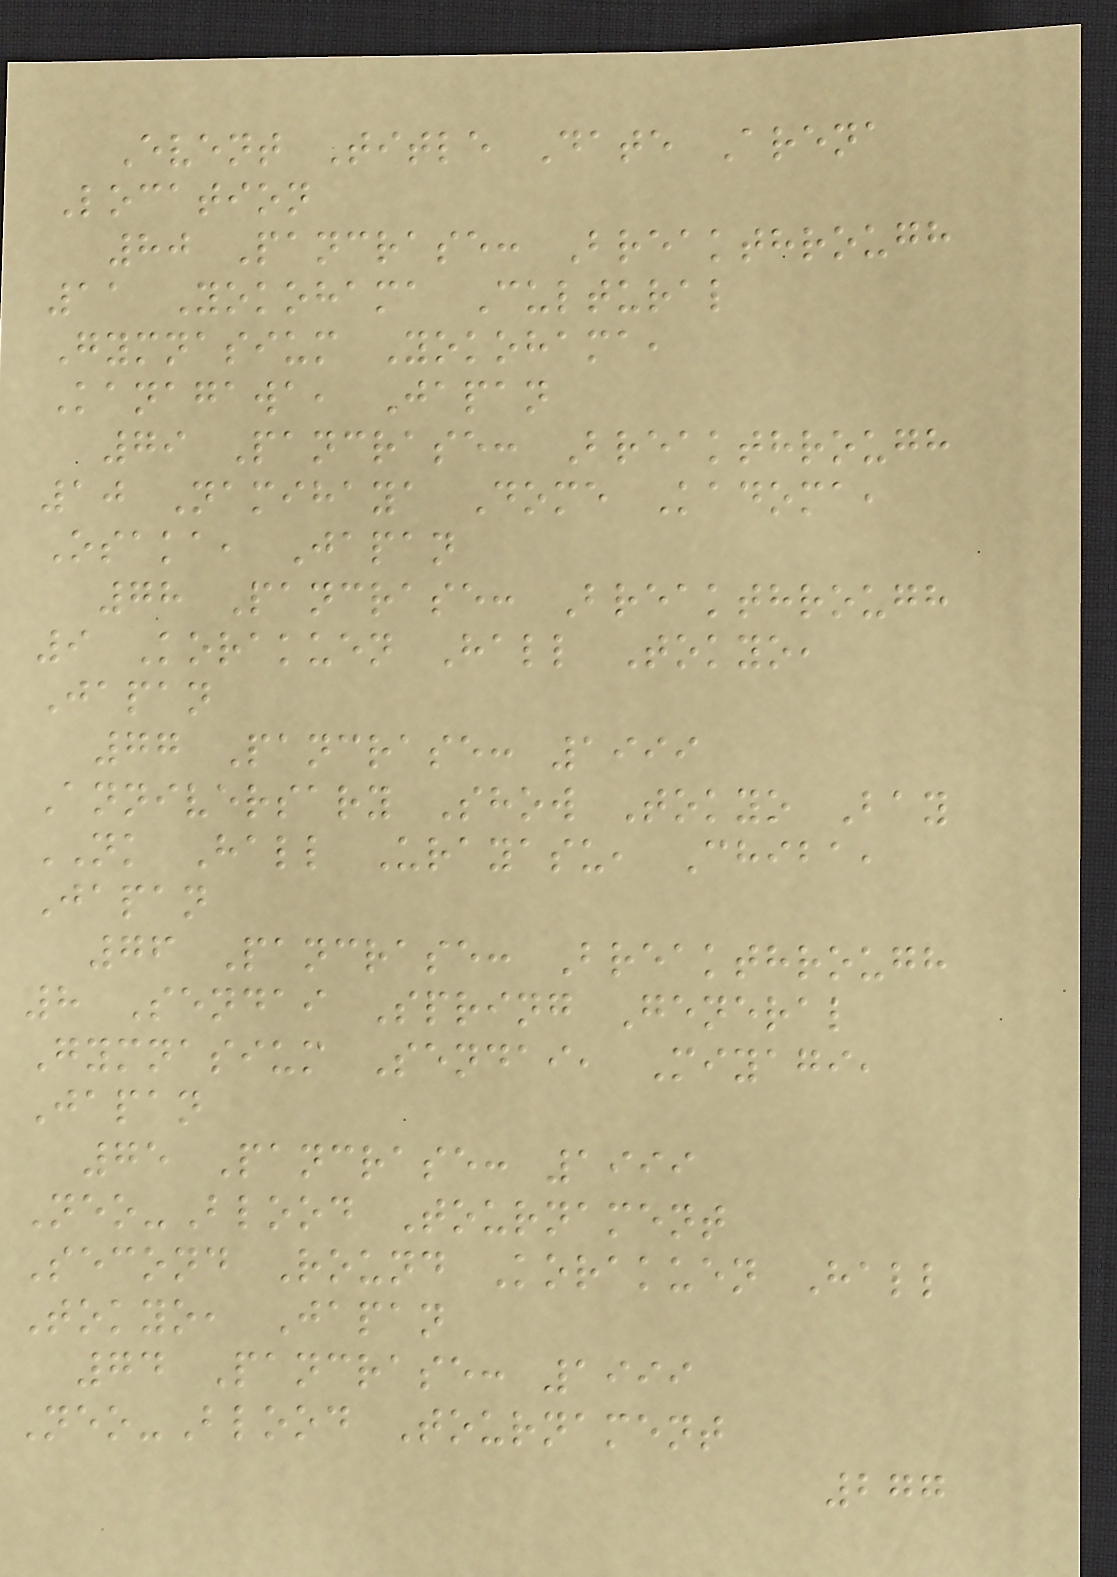Event Title Date Arena
Location
80 Pancrase: Breakthrough
11 Yokohama Cultural
Gymnasium Yokohama,
Kanagawa, Japan
79 Pancrase: Breakthrough
10 Namihaya Dome Kadoma,
Osaka, Japan
78 Pancrase: Breakthrough
9 Korakuen Hall Tokyo,
Japan
77 Pancrase: 1999
Anniversary Show Tokyo Bay
NK Hall Urayasu, Chiba,
Japan
76 Pancrase: Breakthrough
8 Sendai Spring General
Gymnasium Sendai, Miyagi,
Japan
75 Pancrase: 1999
Neo-Blood Tournament
Second Round Korakuen Hall
Tokyo, Japan
74 Pancrase: 1999
Neo-Blood Tournament
277
